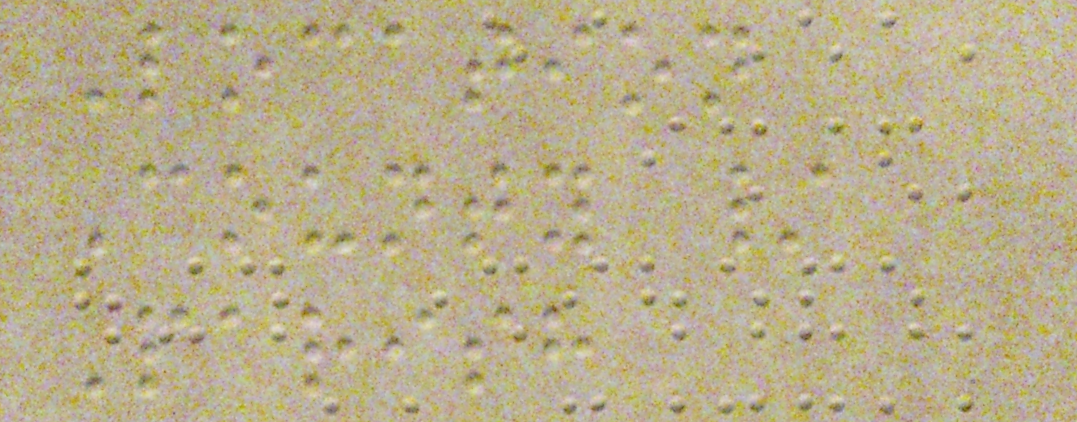Location
County /
Parish
